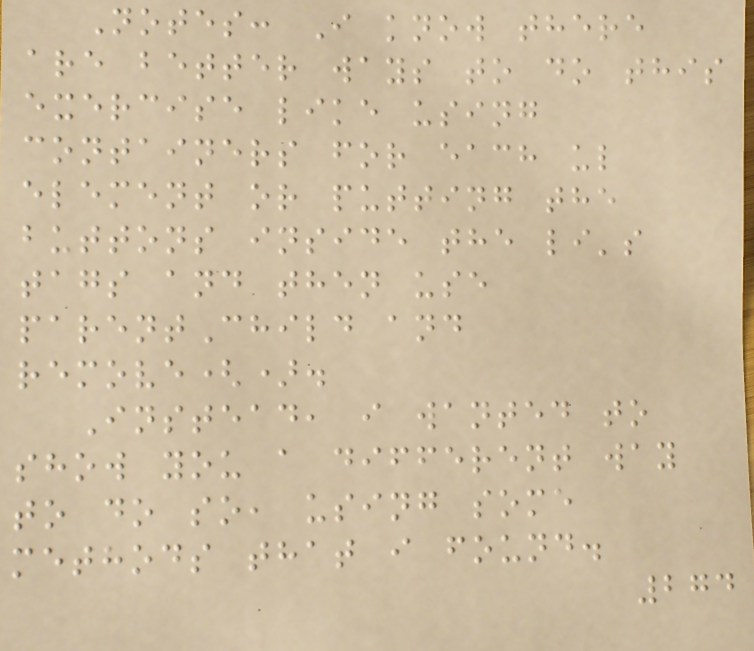Notes: I know there
are better ways to do this
exercise like using
containers for each ul
element or putting the
buttons inside the li's
tags and then use
parentChild and
remove().
Instead, i wanted to
show you a different way
to do so, using some
methods that i found.
274
